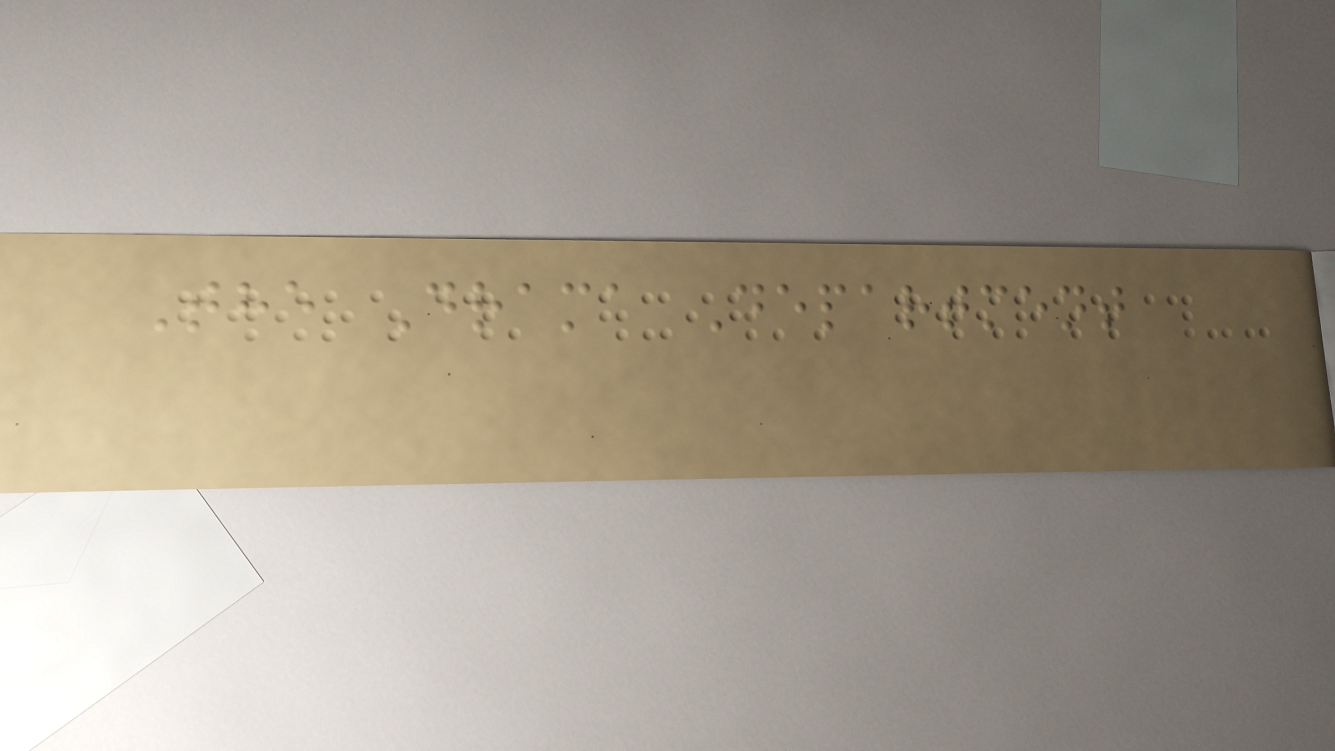The Drama Department
